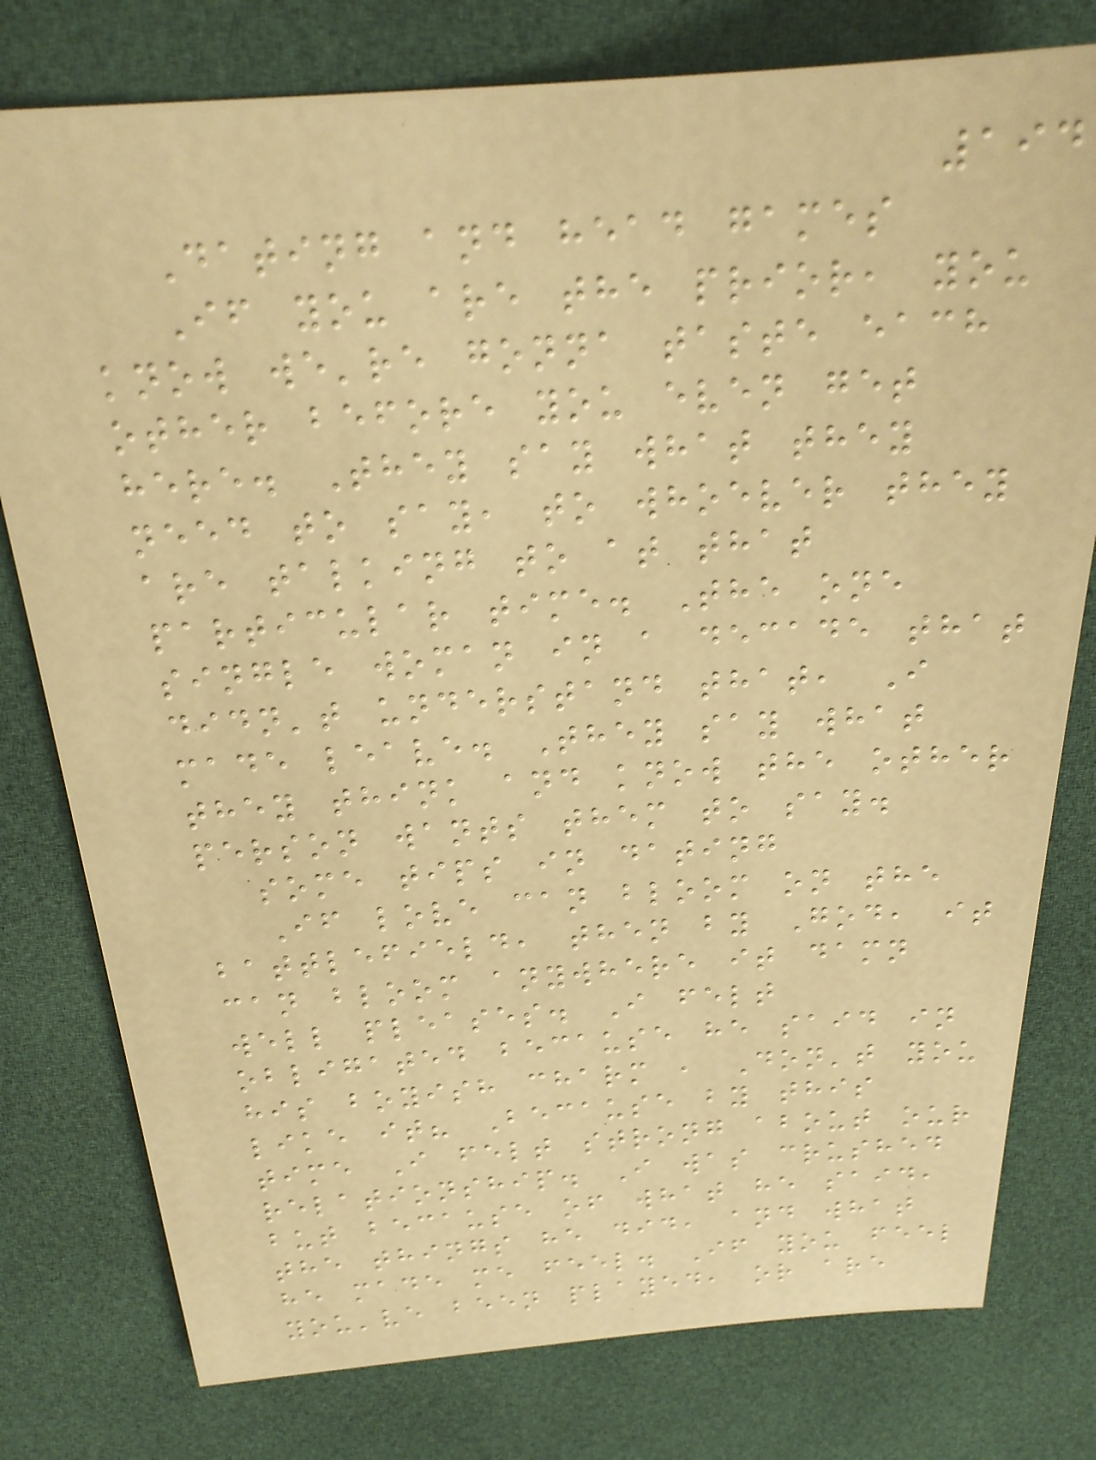194
Dating and head games
If you are the prior, you
know we're gonna taste each
other before you even get
here. They say what they
need to say, to whoever they
are talking to at that
particular time. The one
single woman in a decade that
didn't understand that, I
made leave. They say what
they think and know the other
person wants them to say.
some tips in dating
If love can bloom on the
battlefield, then by God, it
can bloom anywhere it damn
well pleases. I felt
obligated because he said in
his boyish charm , Don't you
like it? Because by this
time I felt strong about our
relationship. I was crushed
but because of what he said,
the things he did, and what
he made me feel. If you feel
you've been played, or are
